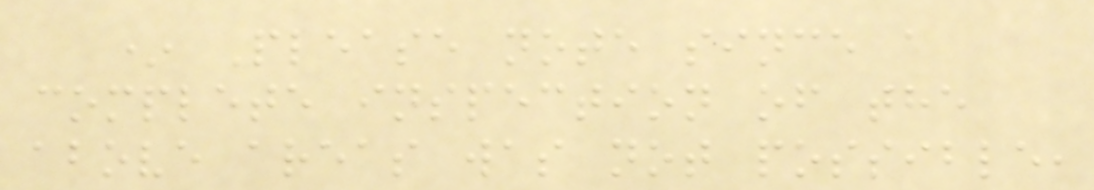* Please note since a
complete inspection of the
above areas was not possible,
